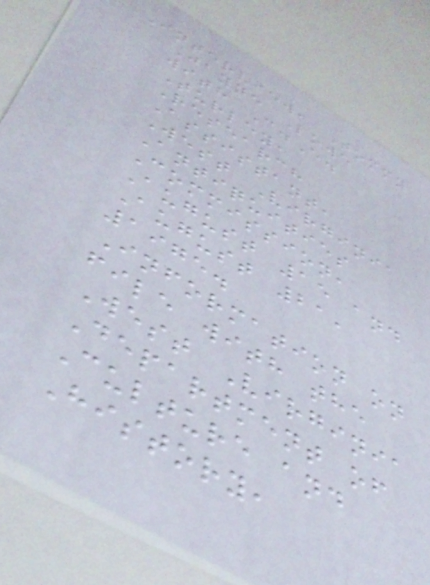Interview, Tommy
Jayne Lowe
with C.E.
Turley,
Research
Assistant,
West Virginia
Antiquities
Commission,
August 15 and
August 21,
1975.
Information on
file with the
West Virginia
Department of
Culture and
History,
